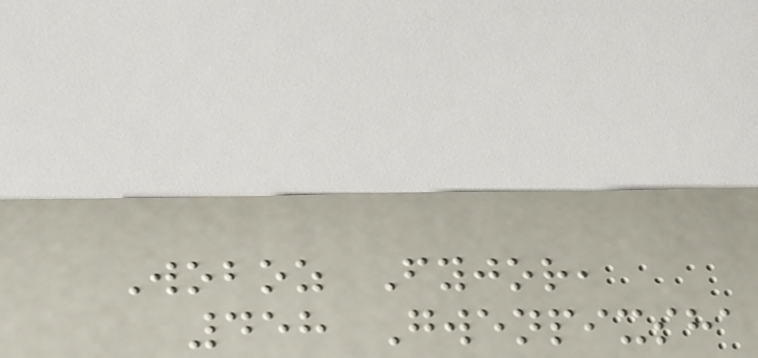Woboz Fyjor,
458 Gwenpixsha
